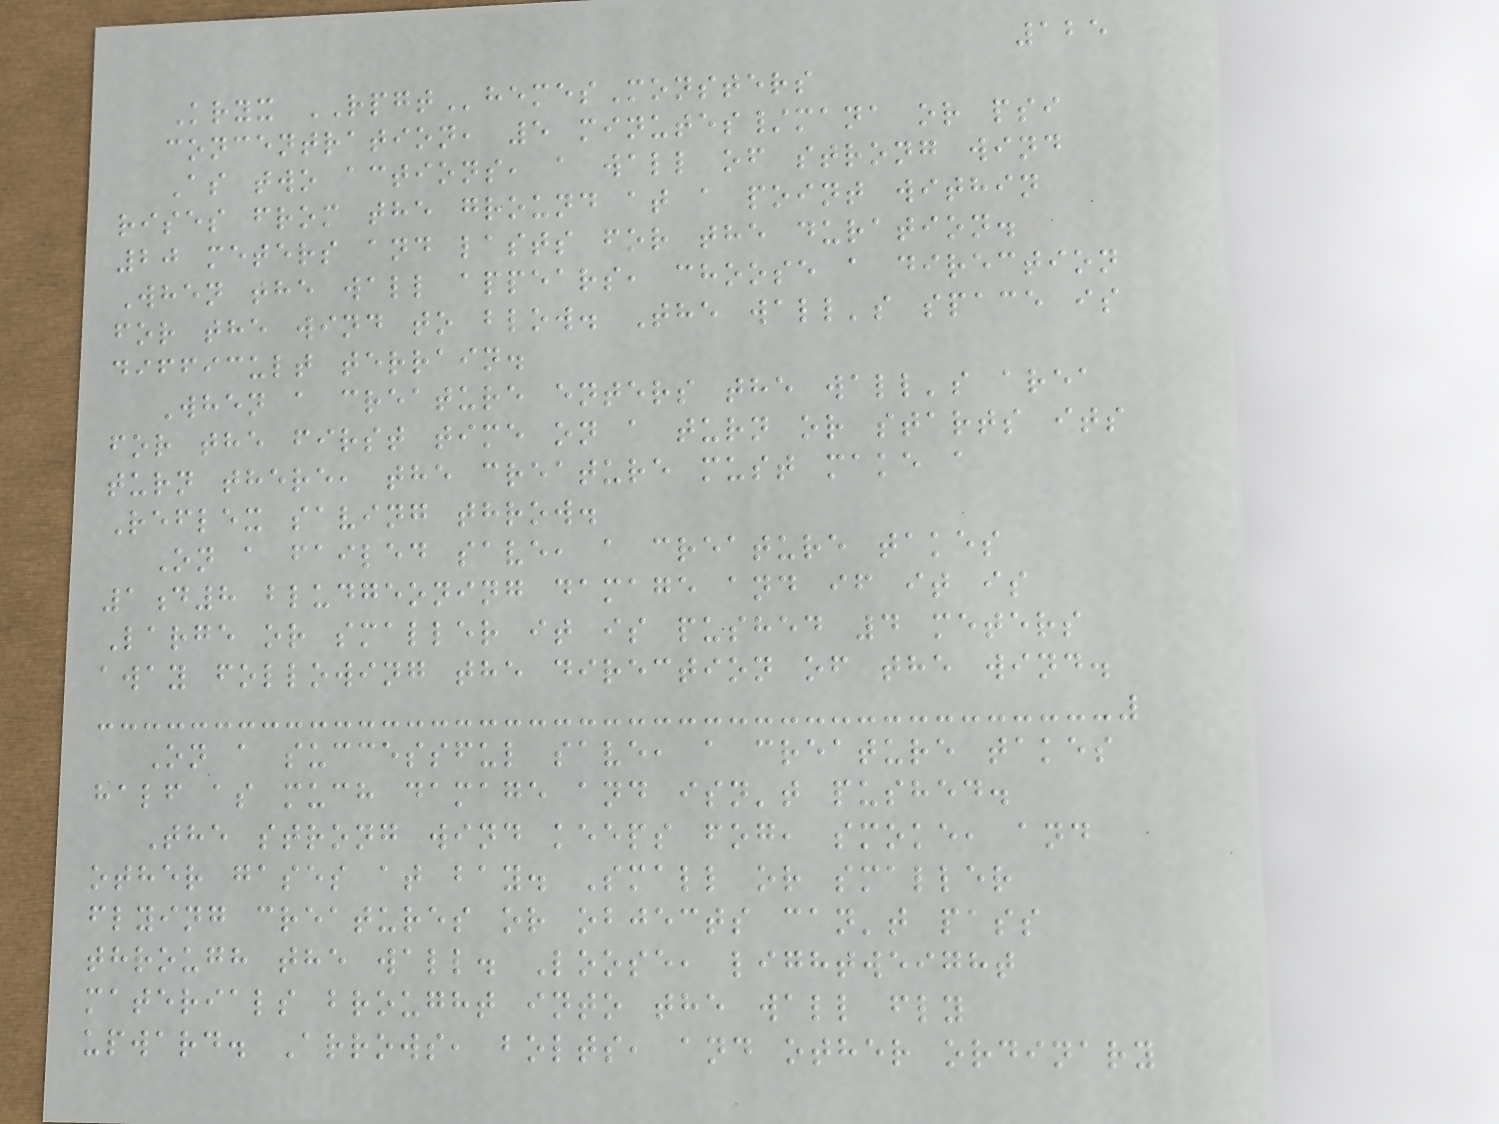125
Kryx RPGThemesMonsters
concentration, 5 minutes/mana or psi
As two actions, a wall of strong wind
rises from the ground at a point within
20 meters and lasts for the duration.
When the wall appears, choose a direction
for the wind to blow. The wall's space is
difficult terrain.
When a creature enters the wall's area
for the first time on a turn or starts its
turn there, the creature must make a
Reflex saving throw.
On a failed save, a creature takes
1d8 bludgeoning damage and if it is
Large or smaller it is pushed 4 meters
away following the direction of the wind.
On a successful save, a creature takes
half as much damage and isn't pushed.
The strong wind keeps fog, smoke, and
other gases at bay. Small or smaller
flying creatures or objects can't pass
through the wall. Loose, lightweight
materials brought into the wall fly
upward. Arrows, bolts, and other ordinary
